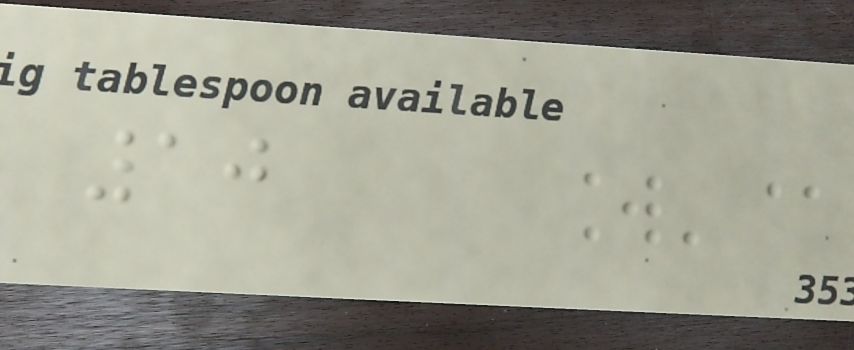10
